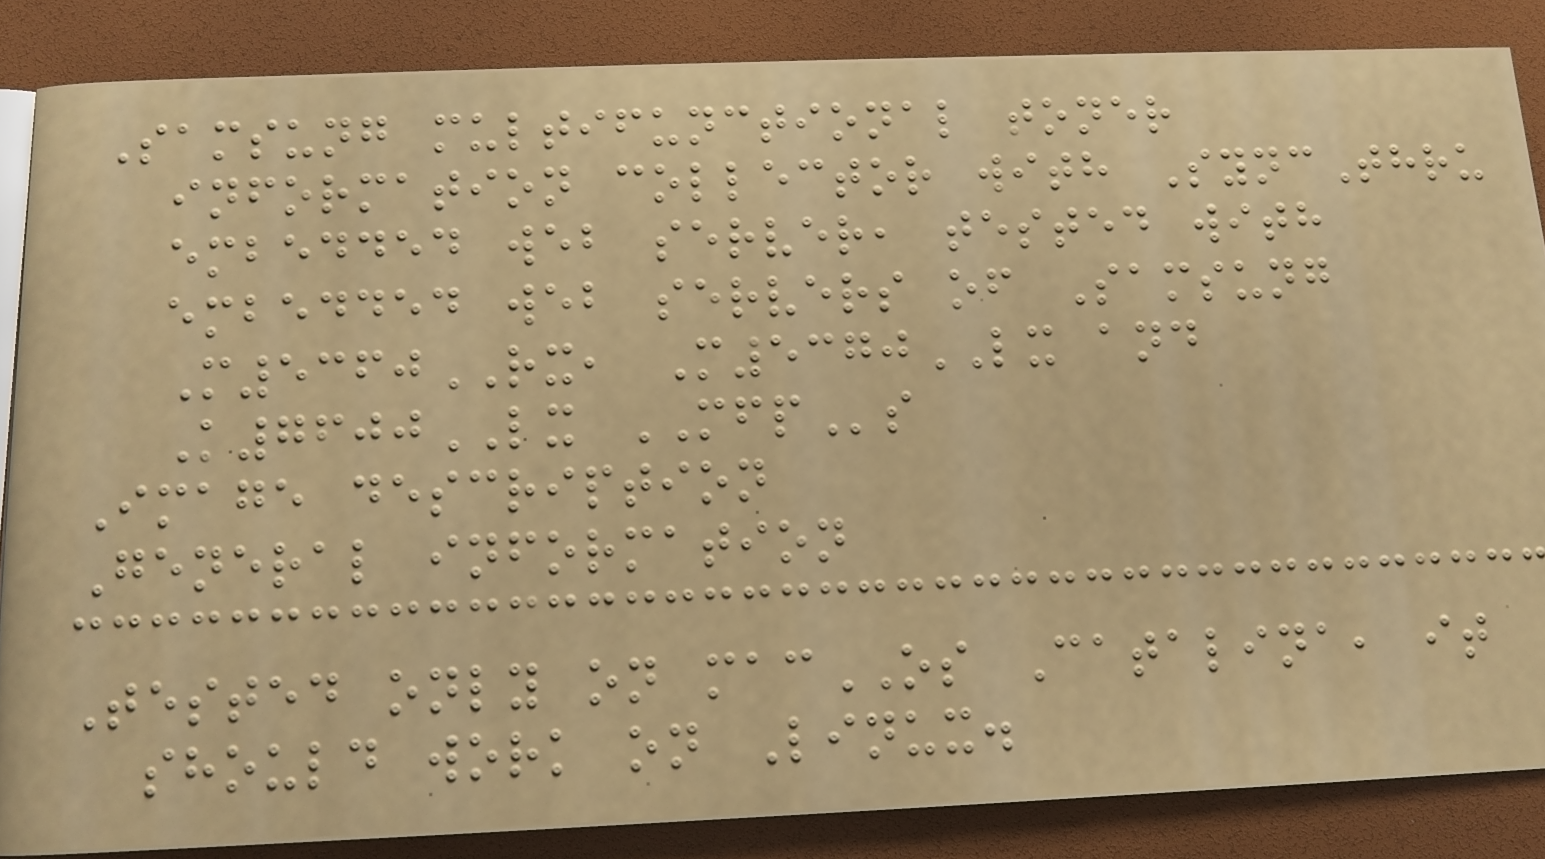Samsung multifunctional toner
information collector with SyncThru
embedded web server, tested with
embedded web servers of Samsung
M5360RX, M5370LX and
K7600LX MFPs
Image description
General information
Tested only on macOS Catalina, it
should work on Linux.
